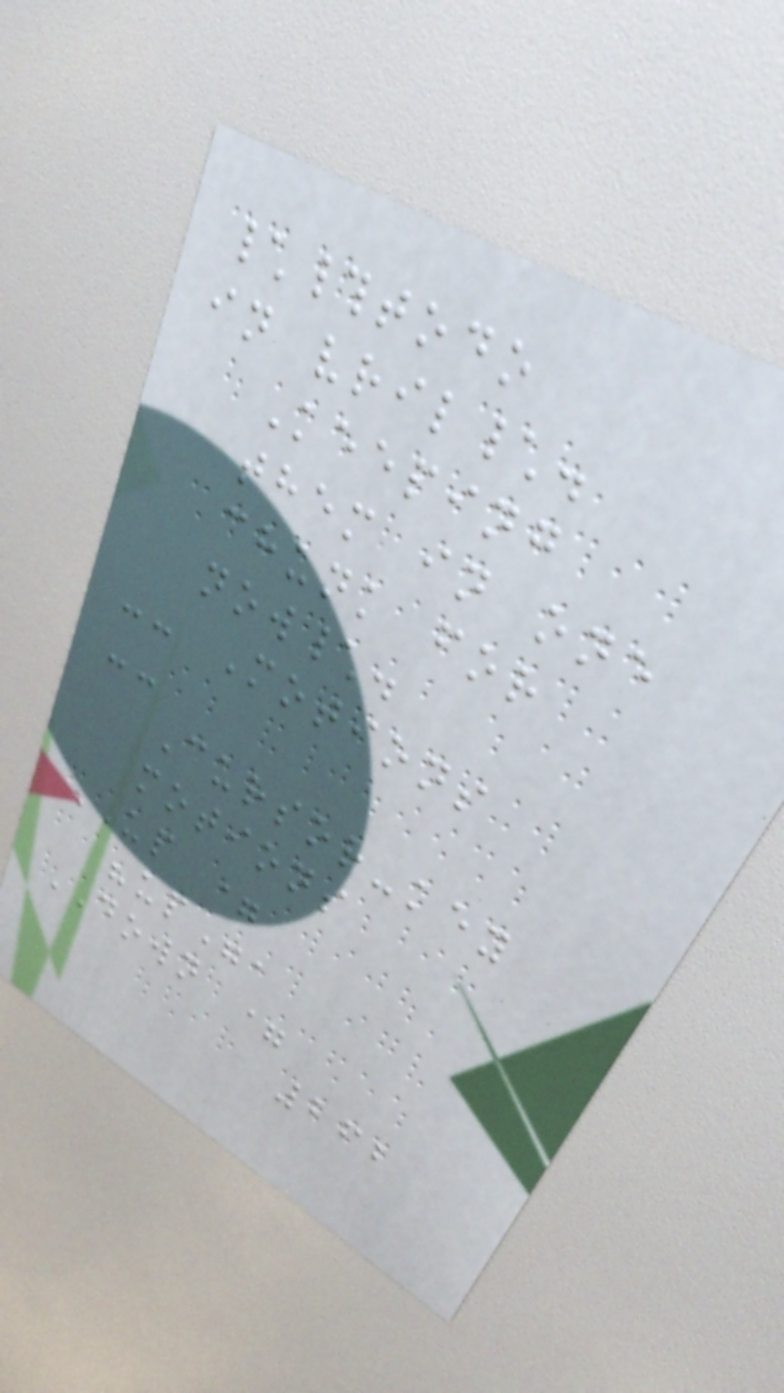\#todo
in vril\.
Keeping
them in one
chunk for
now\.
-- Motions
--
Cursor-key
motions
UP =
"up",
DOWN =
262
